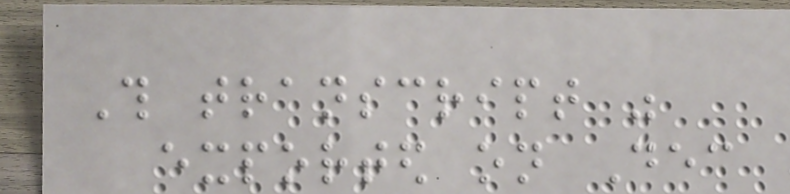This transcript was
exported on Dec
